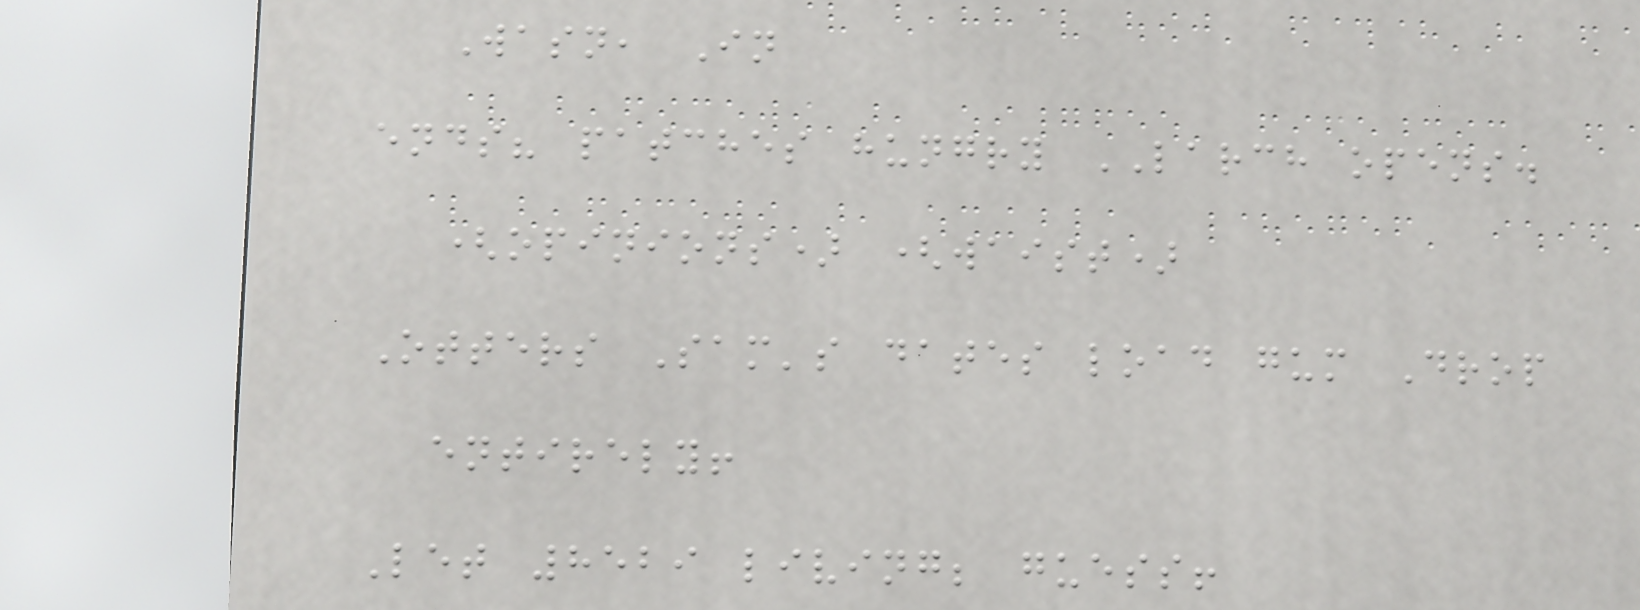Wasn, In
ends? patches hungry LARCH opens.
(opinions) (waist)
Otters Sam's dates load gum Drop
entirely!
Let 8529 living; guess!
